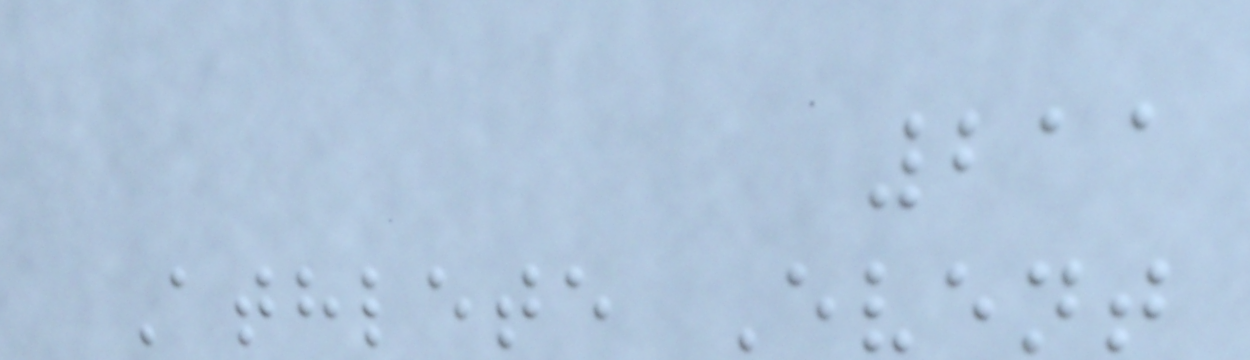211
Athlete Event
